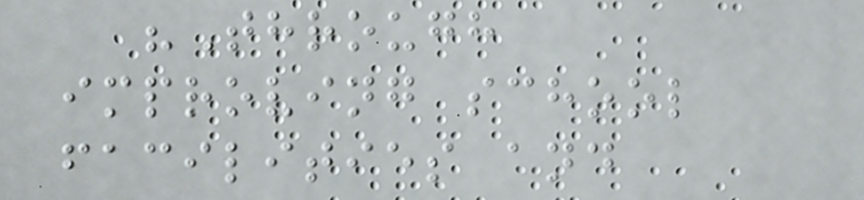"Through
improving school
facilities and
